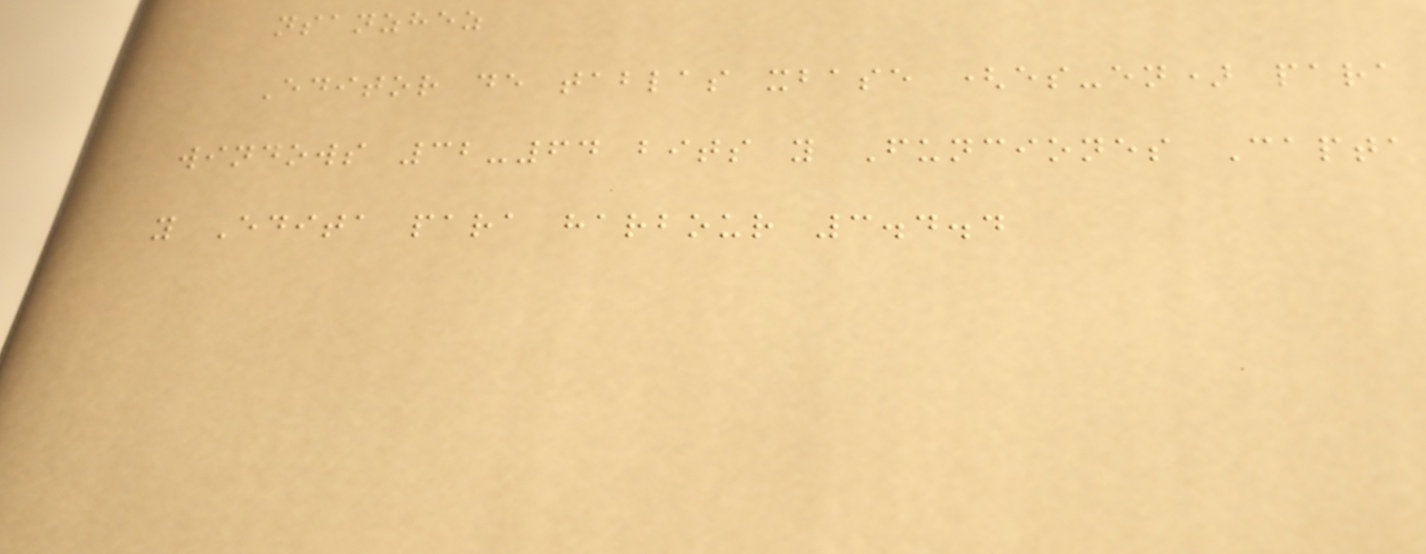nsanzhez
Editor de tablas xbase (es-en) para
windows 32-64 bits y Funciones Capta
y Edita para harbour 3.4.4
